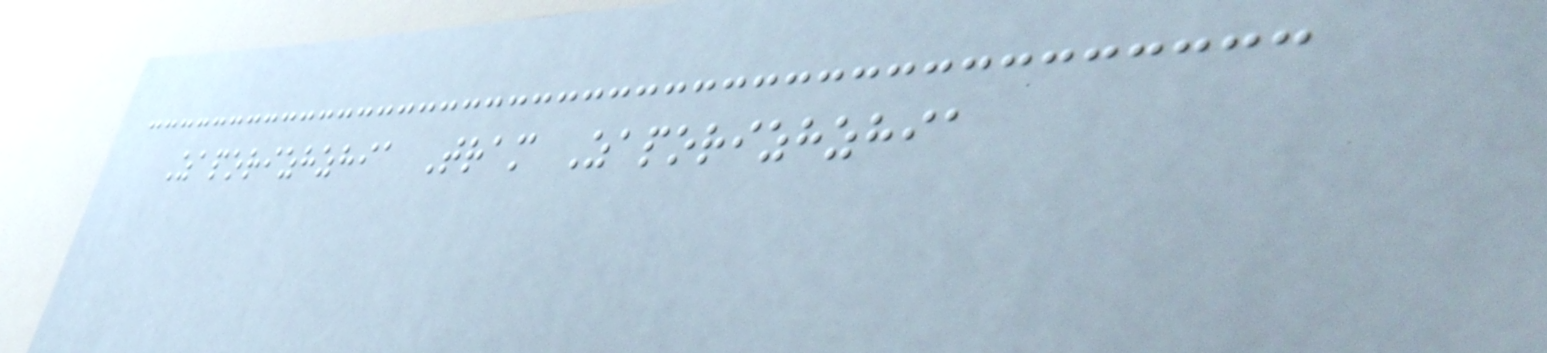Zaporizhzhia Tram Zaporizhzhia
